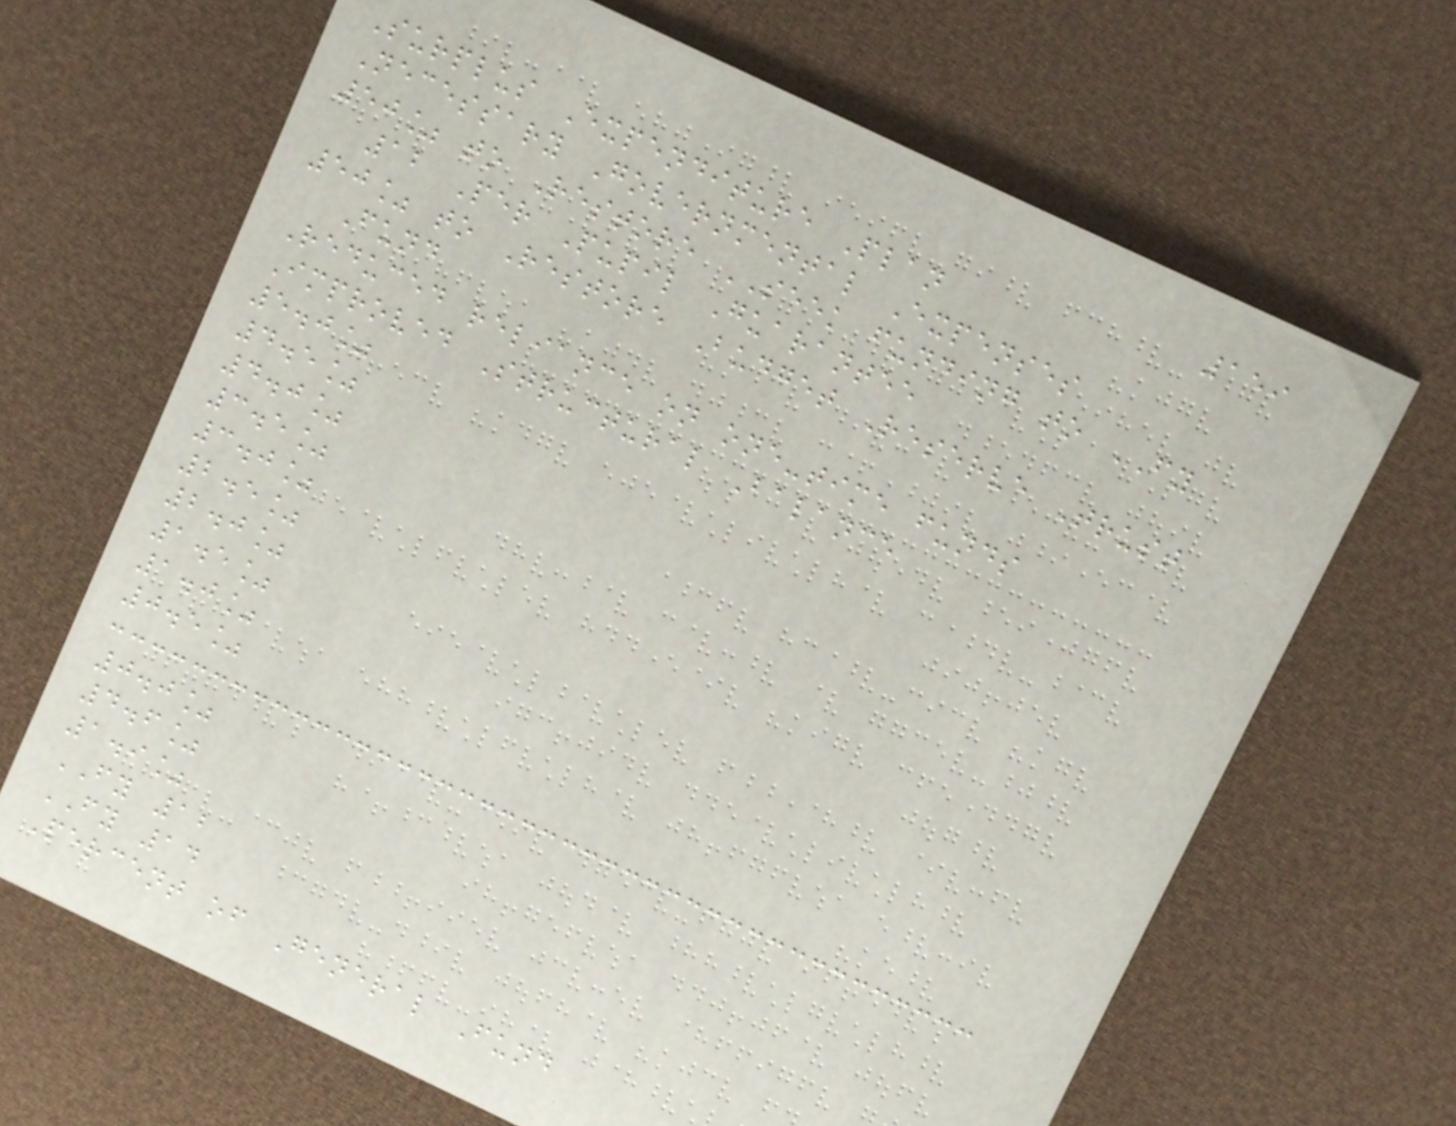159
Surplus Expenditure Plan
Necessary Governmental Expenses
50% to Restore SEEK funding to FY
12 Per Pupil Guarantee
50% to Restore Budget Reserve Trust
Fund
Reduced reliance on one-time funds
Improved Structural Balance
5.0%
4.5%
4.0%
3.5%
3.0%
2.5%
2.0%
1.5%
1.0%
0.5%
0.0%
4.6%
1.9%
FY 12
FY 14
Percent of General Fund
